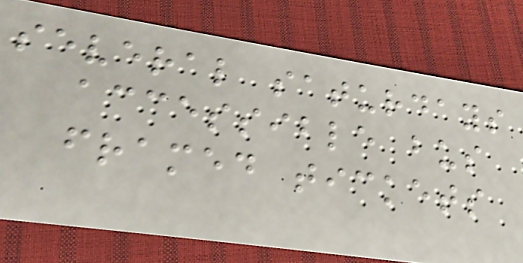several saturdays
accessible bus
framed tickets
